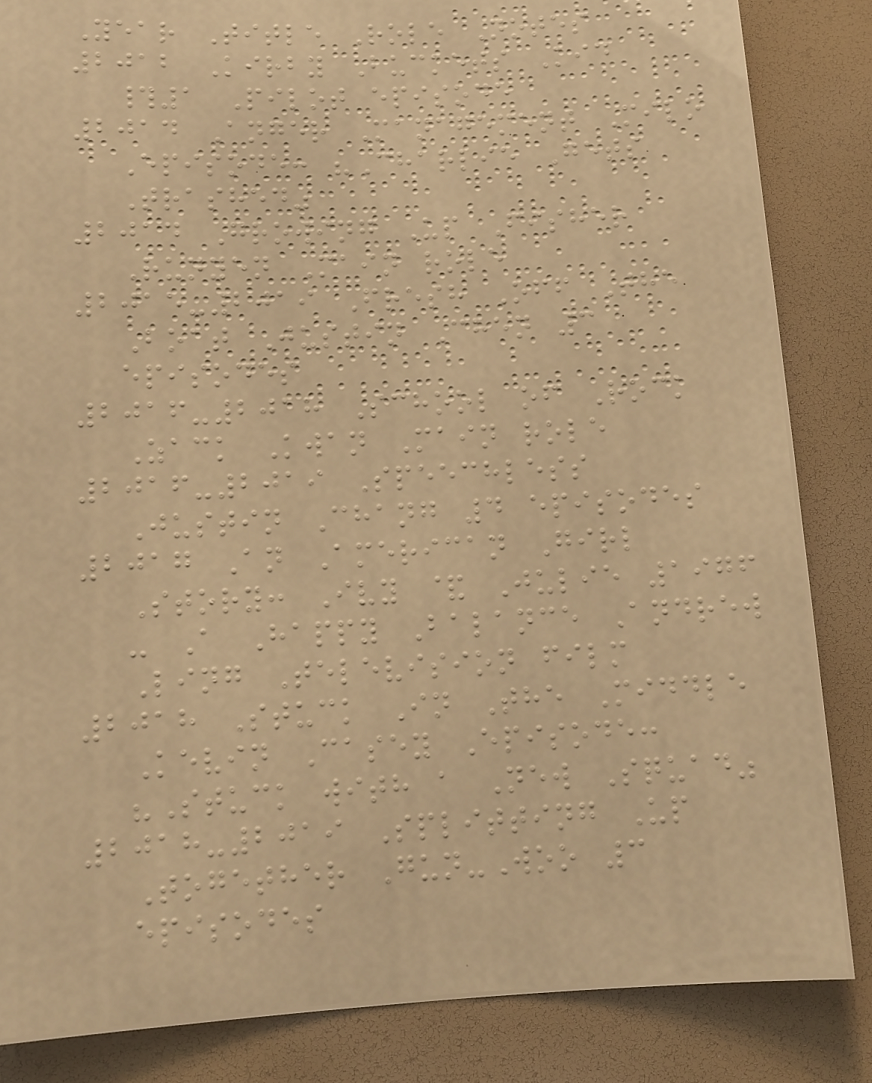Year Title Role Notes
2012 Kirby Buckets Kid
#1 Pilot episode
2014 Anger Management Milo
Episode: "Charlie Gets
Trashed"
2014 Growing Up Fisher
Runyen Main role
2015-2019 Fresh Off The
Boat Justin Chen 3
episodes
2016-2018 School of Rock
Zack Kwan Main role
2016-2019 Speechless
Justin Chang 4 episodes
2017 An American Girl
Story: Ivy & Julie 1976
- A Happy Balance Andrew
Ling Television film
2018 Stuck In The Middle
Kevin Casey Episode:
"Stuck with a New Squad"
2018-2019 Splitting Up
Together Gun-Woo 3
episodes
